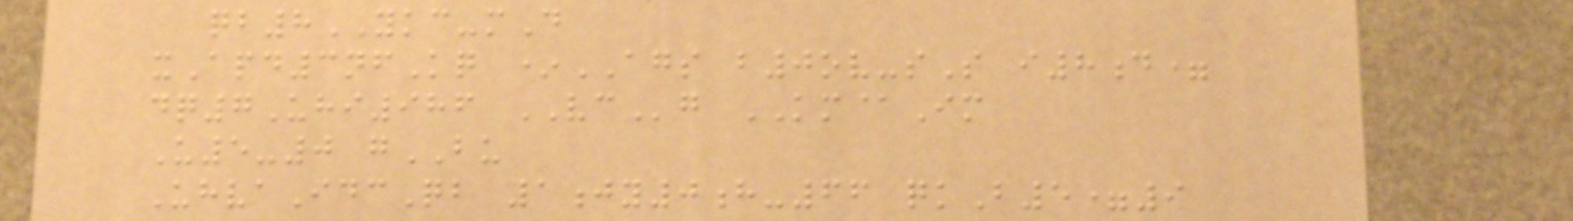qb8YKC-mD
xApd3nfKq *AGS b0ov-sS i8d=
dq7Uhi986 VCg KM@Im
U5-0 gBU
UhvaIdcQb 1jy0h-66 qkB5=9
